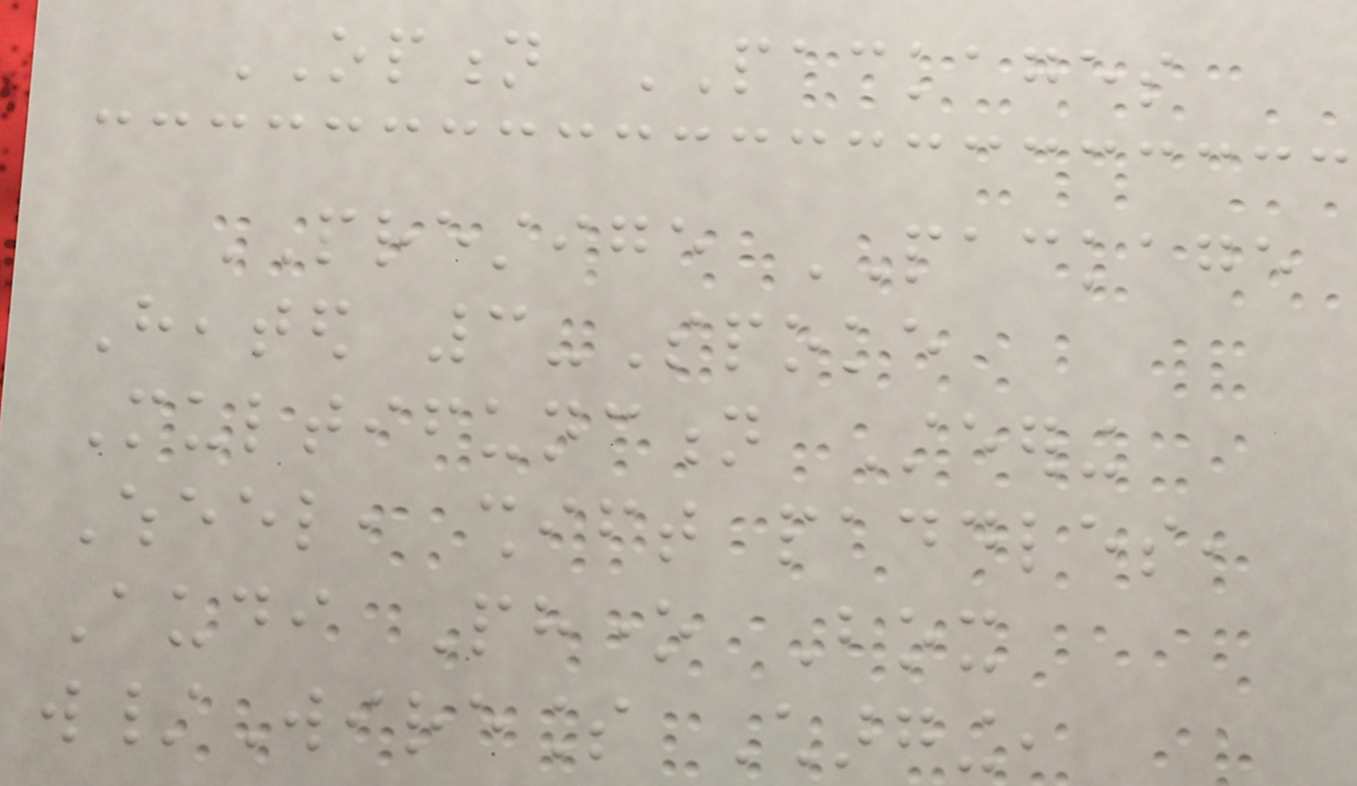OPTION PACKAGES
PRESTIGE PACKAGE
Heated 3-Spoke
Multifunction Steering
Wheel, shift paddles,
Audi Phone Box
w/Wireless Charging,
